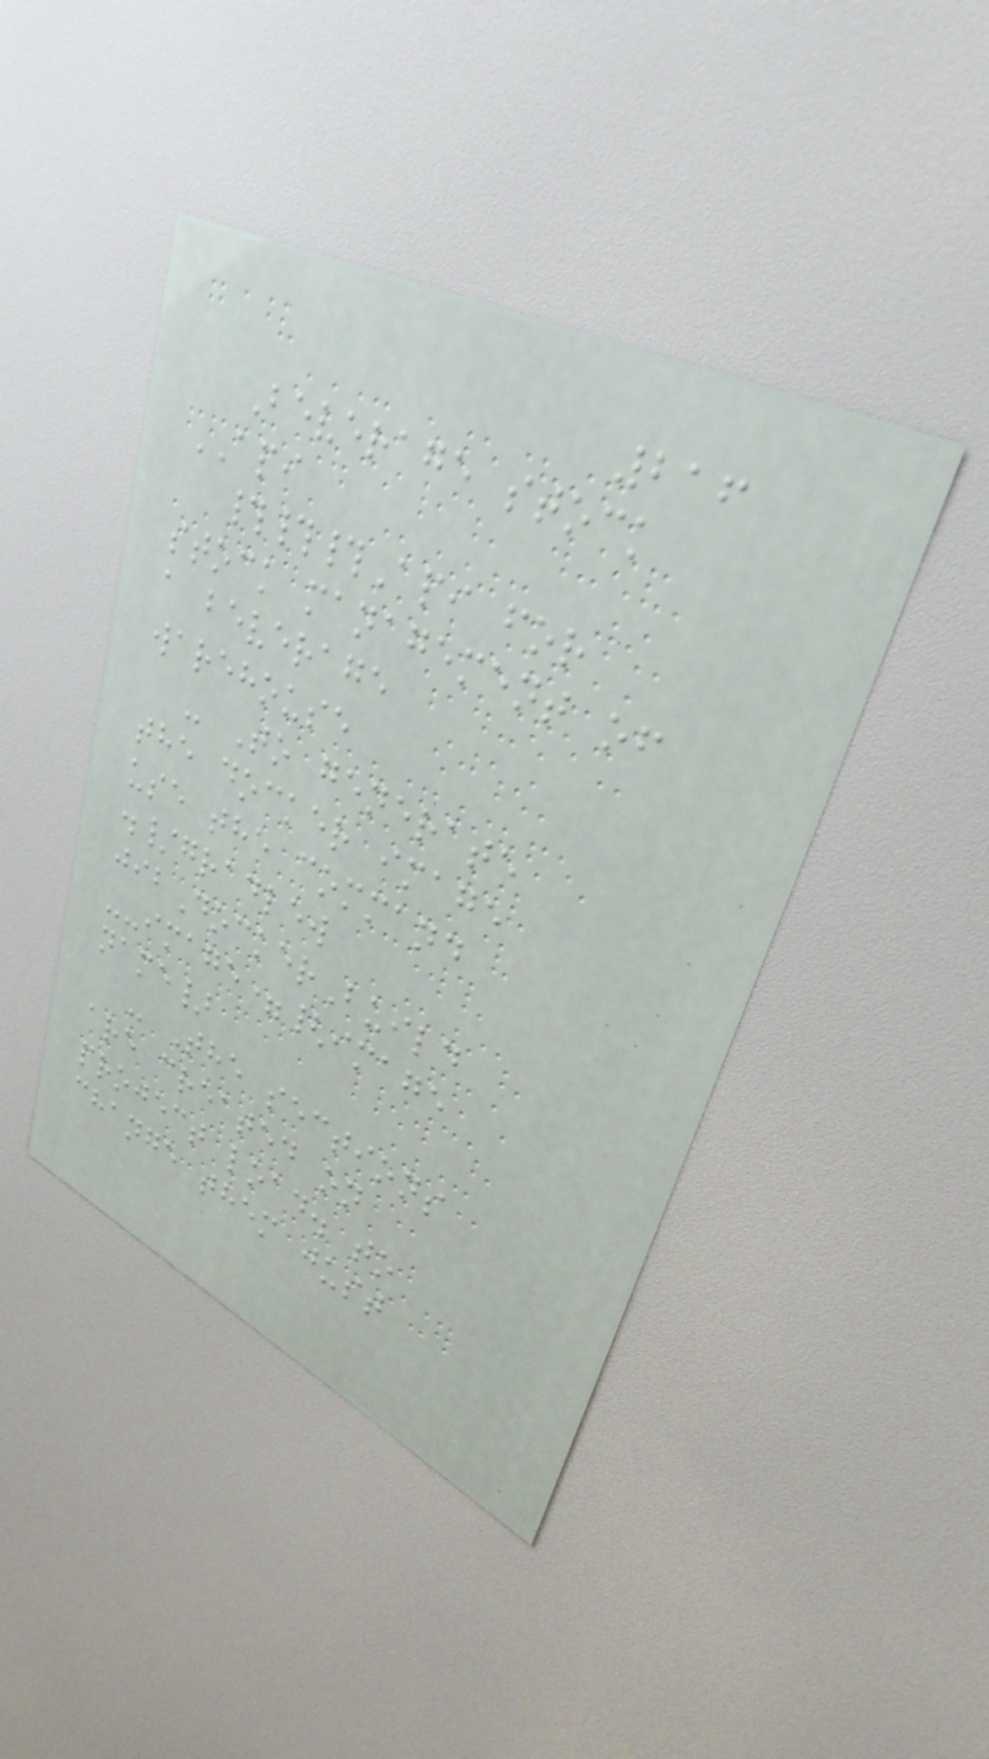216
Beverage stock
API
###Api for
stock management of
a beverage
warehouse
- To generate
the docker image
use the command
./gradlew
jibDockerBuild
--image={image
name}
- The sections
are created on
project load. to
change them just
